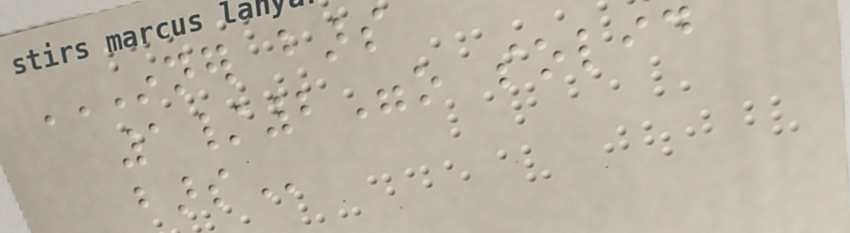INNER BARS
1/2"O SOLID
BARS
